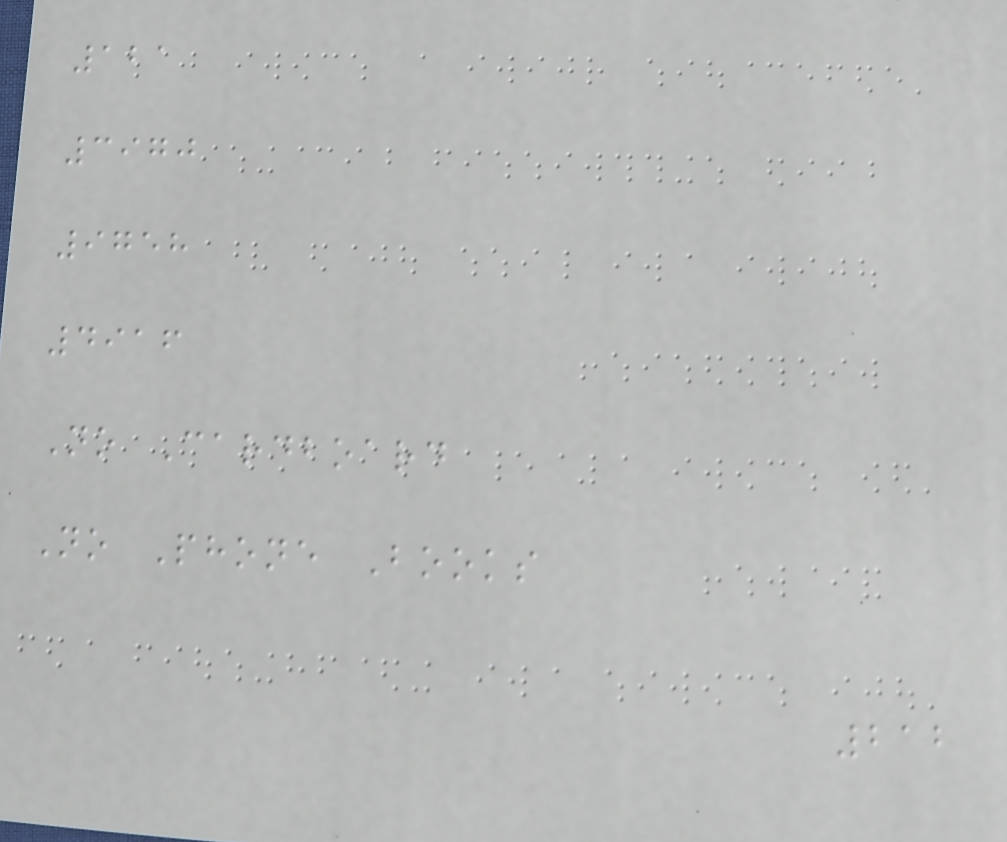121
3970
9758
4916
No Cardboard
No Phone Books
212
